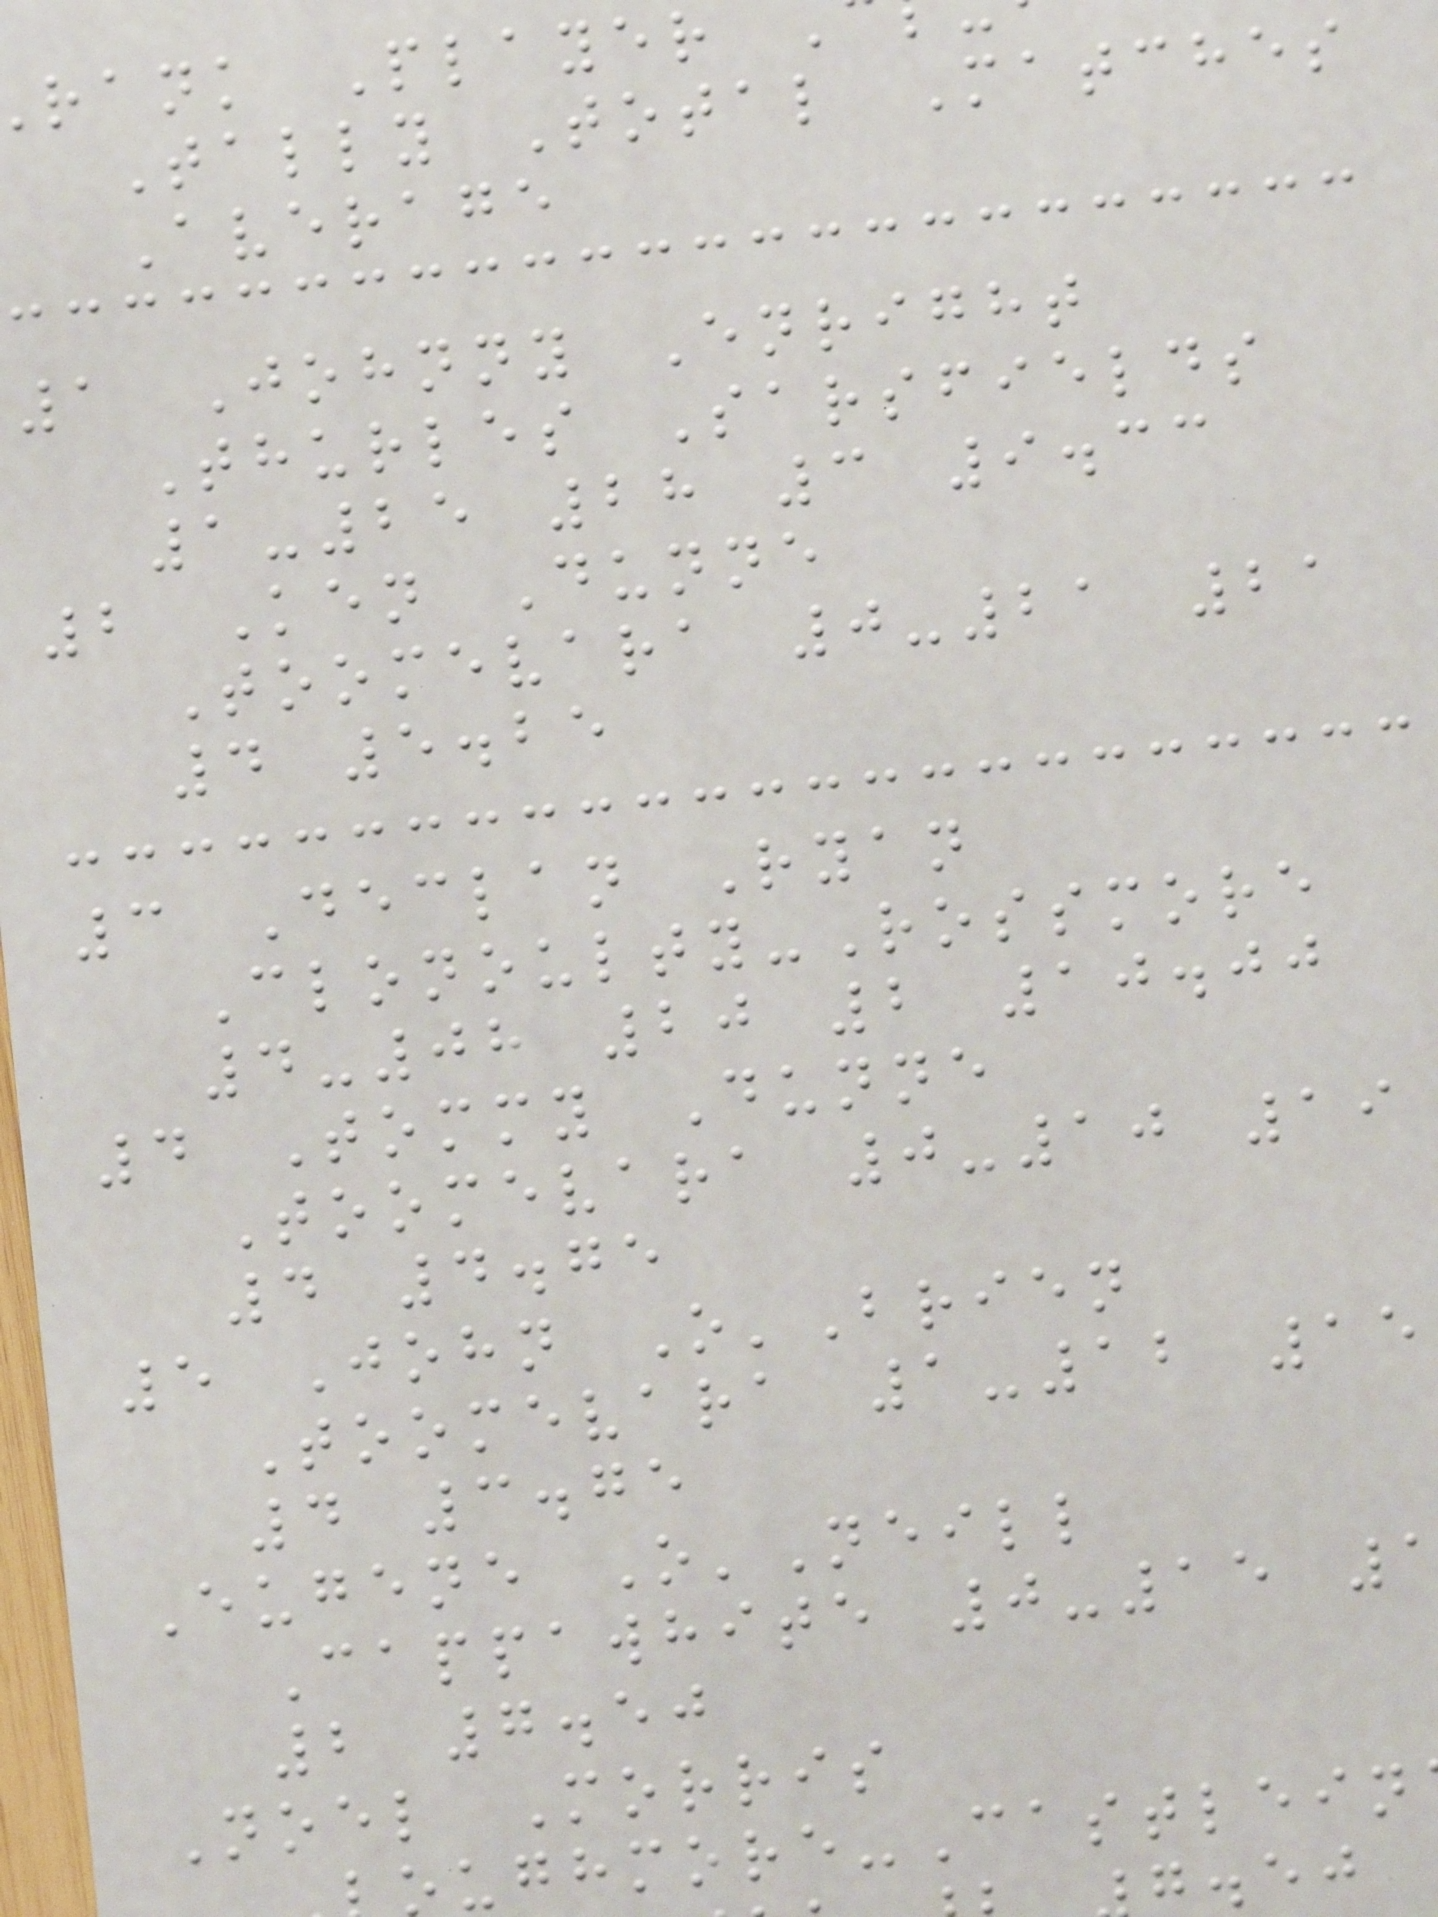rank Player
Tally Total Matches
Average
1 Johnny Enright
Thurles Sarsfields
1-25 28 3 9.33
2 Ken Dunne
Toomevara 0-21 21
4 5.25
3 Declan Ryan
Clonoulty-Rossmore
4-08 20 2 10.00
4 Tommy Dunne
Toomevara 0-10 19
4 4.75
5 John O'Brien
Toomevara 1-12 15
4 3.75
Eugene O'Neill
Cappawhite 0-15
2 7.50
Noel Morris
